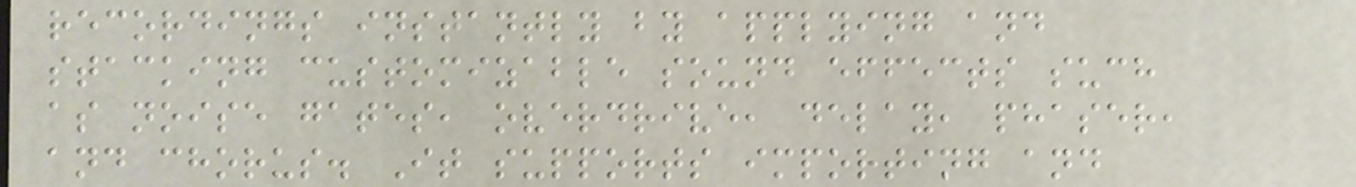recordings instantly by applying and
stacking customizable sound effects such
as noise gates, overdrive, delay, phaser,
and chorus. It supports importing and
